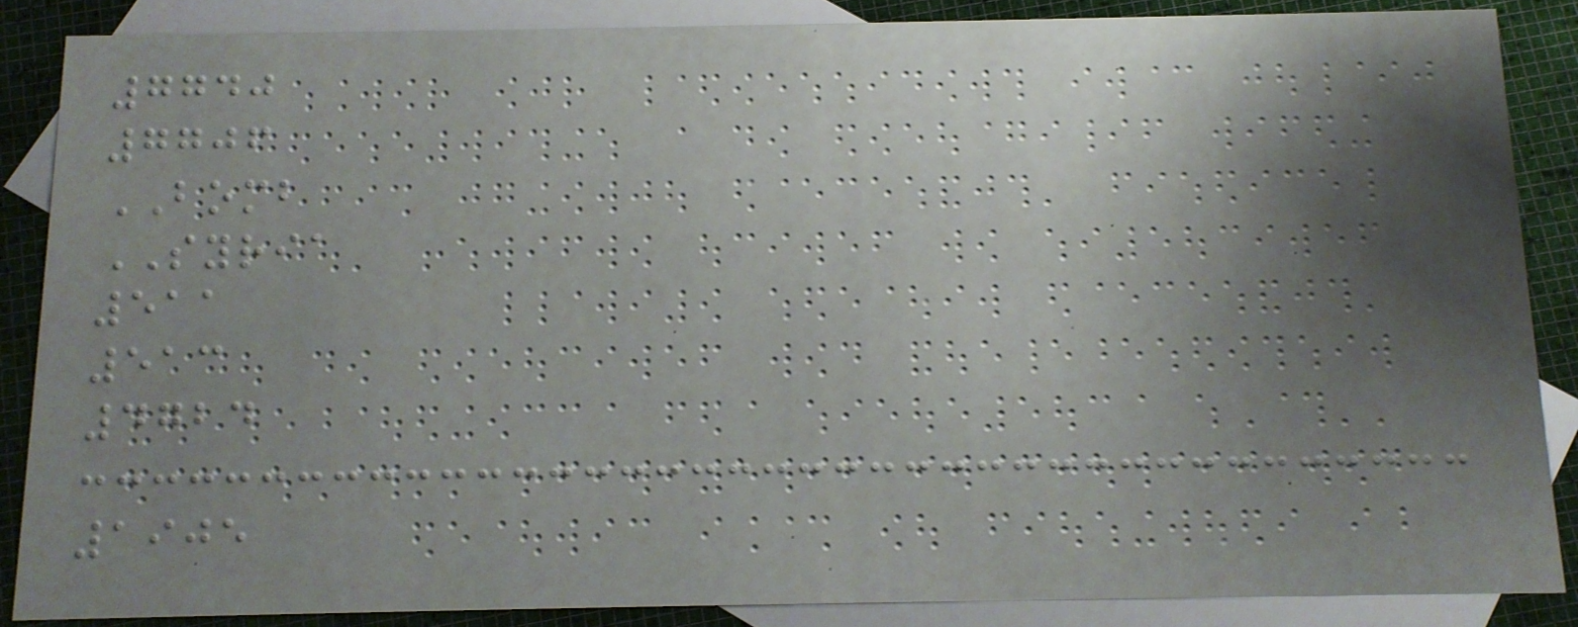7740
7706
BOMB
SYRIA
511
513
4724
1905
